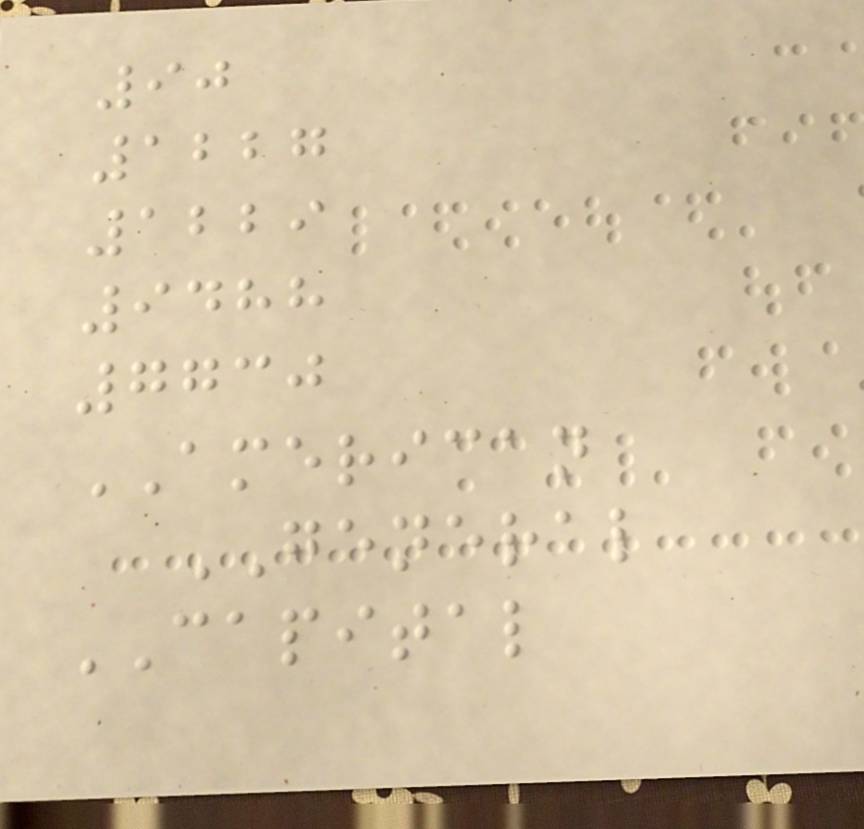90
1227
1229
9488
7730
AMERICAN
GENERAL
CAPITAL
